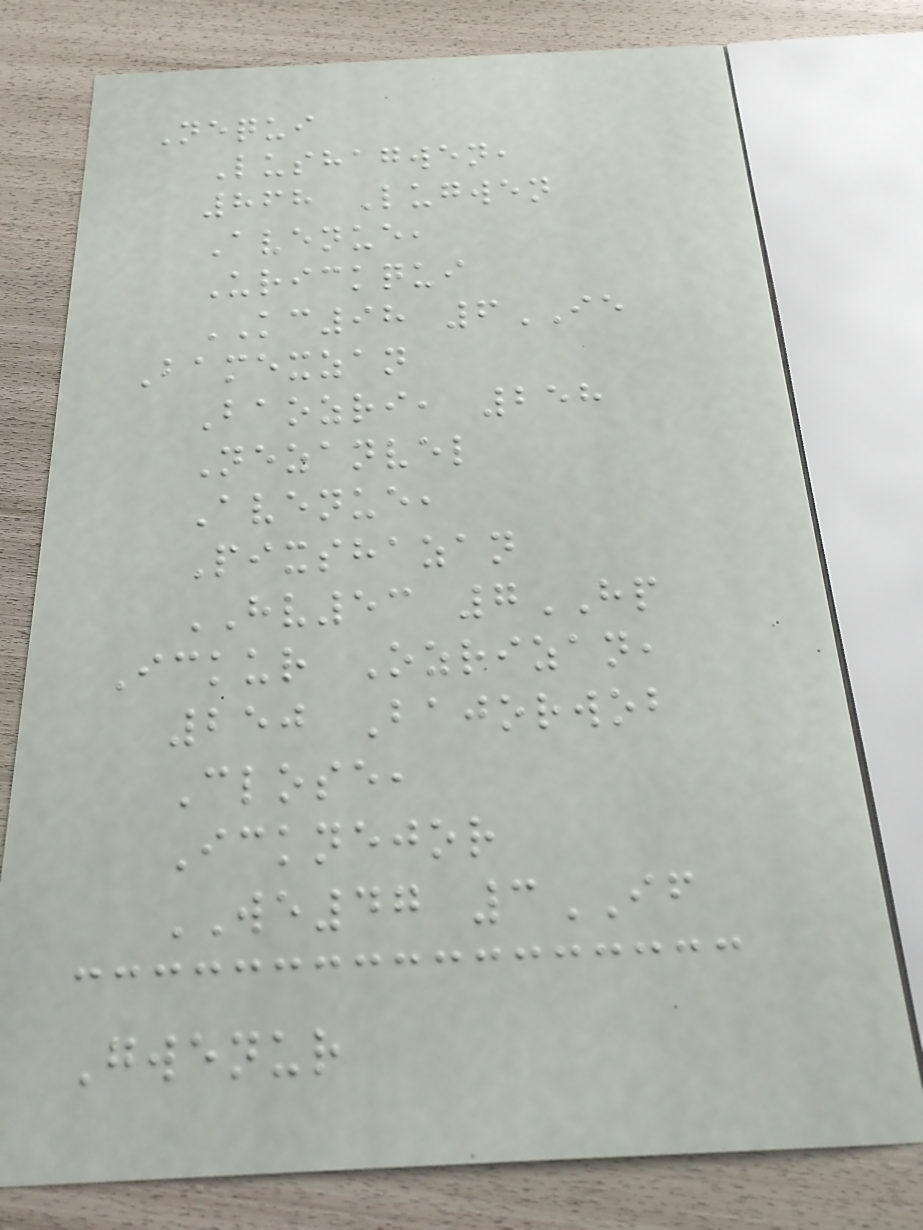Nequi
Lushagwen,
868 Lugwen
Avenue,
Urickqui
KC98 6IE
Bamexzan
Baozri, 258
Nezanvel
Avenue,
Pixshazan
HV53 7HP
Ickur Ozrizan,
250 Bajorwob
Close,
Icknejor
WE47 3IF
Gwenur
